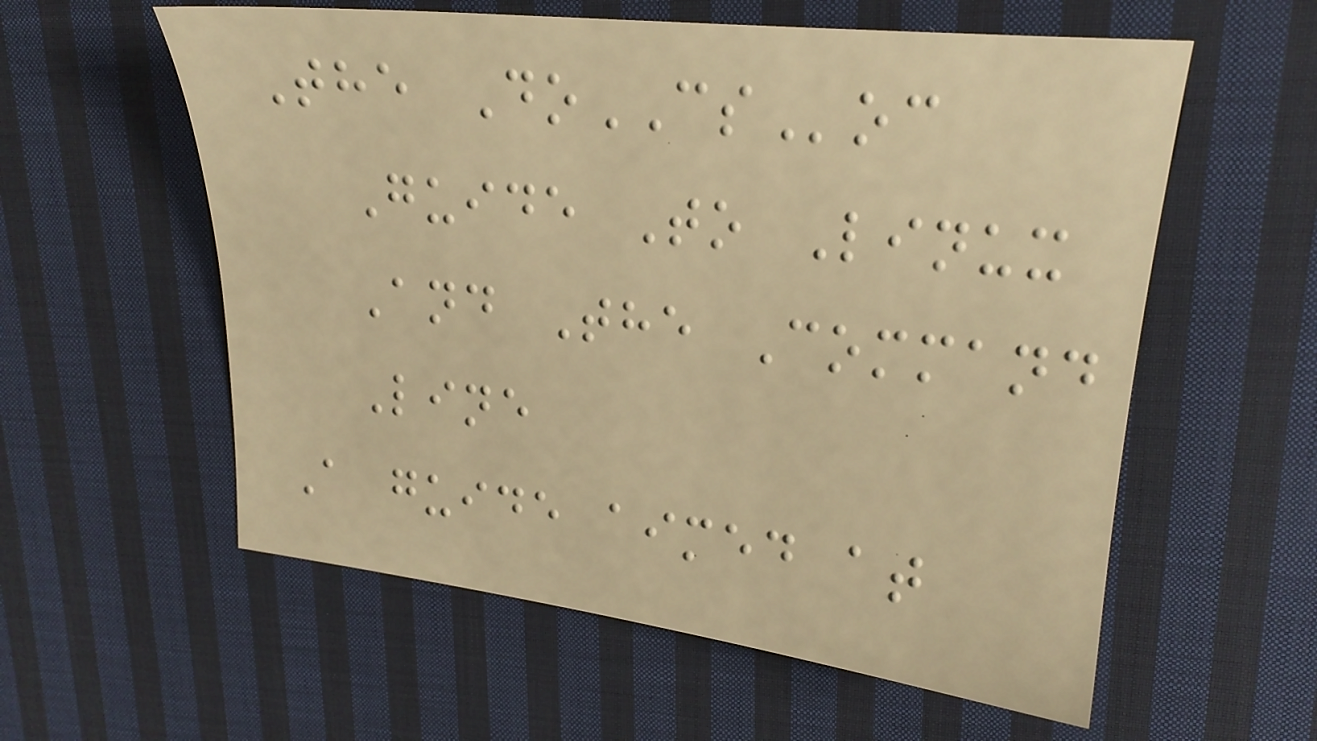The DoCSoc
Guide To Linux
And The Command
Line
A guide aimed at
